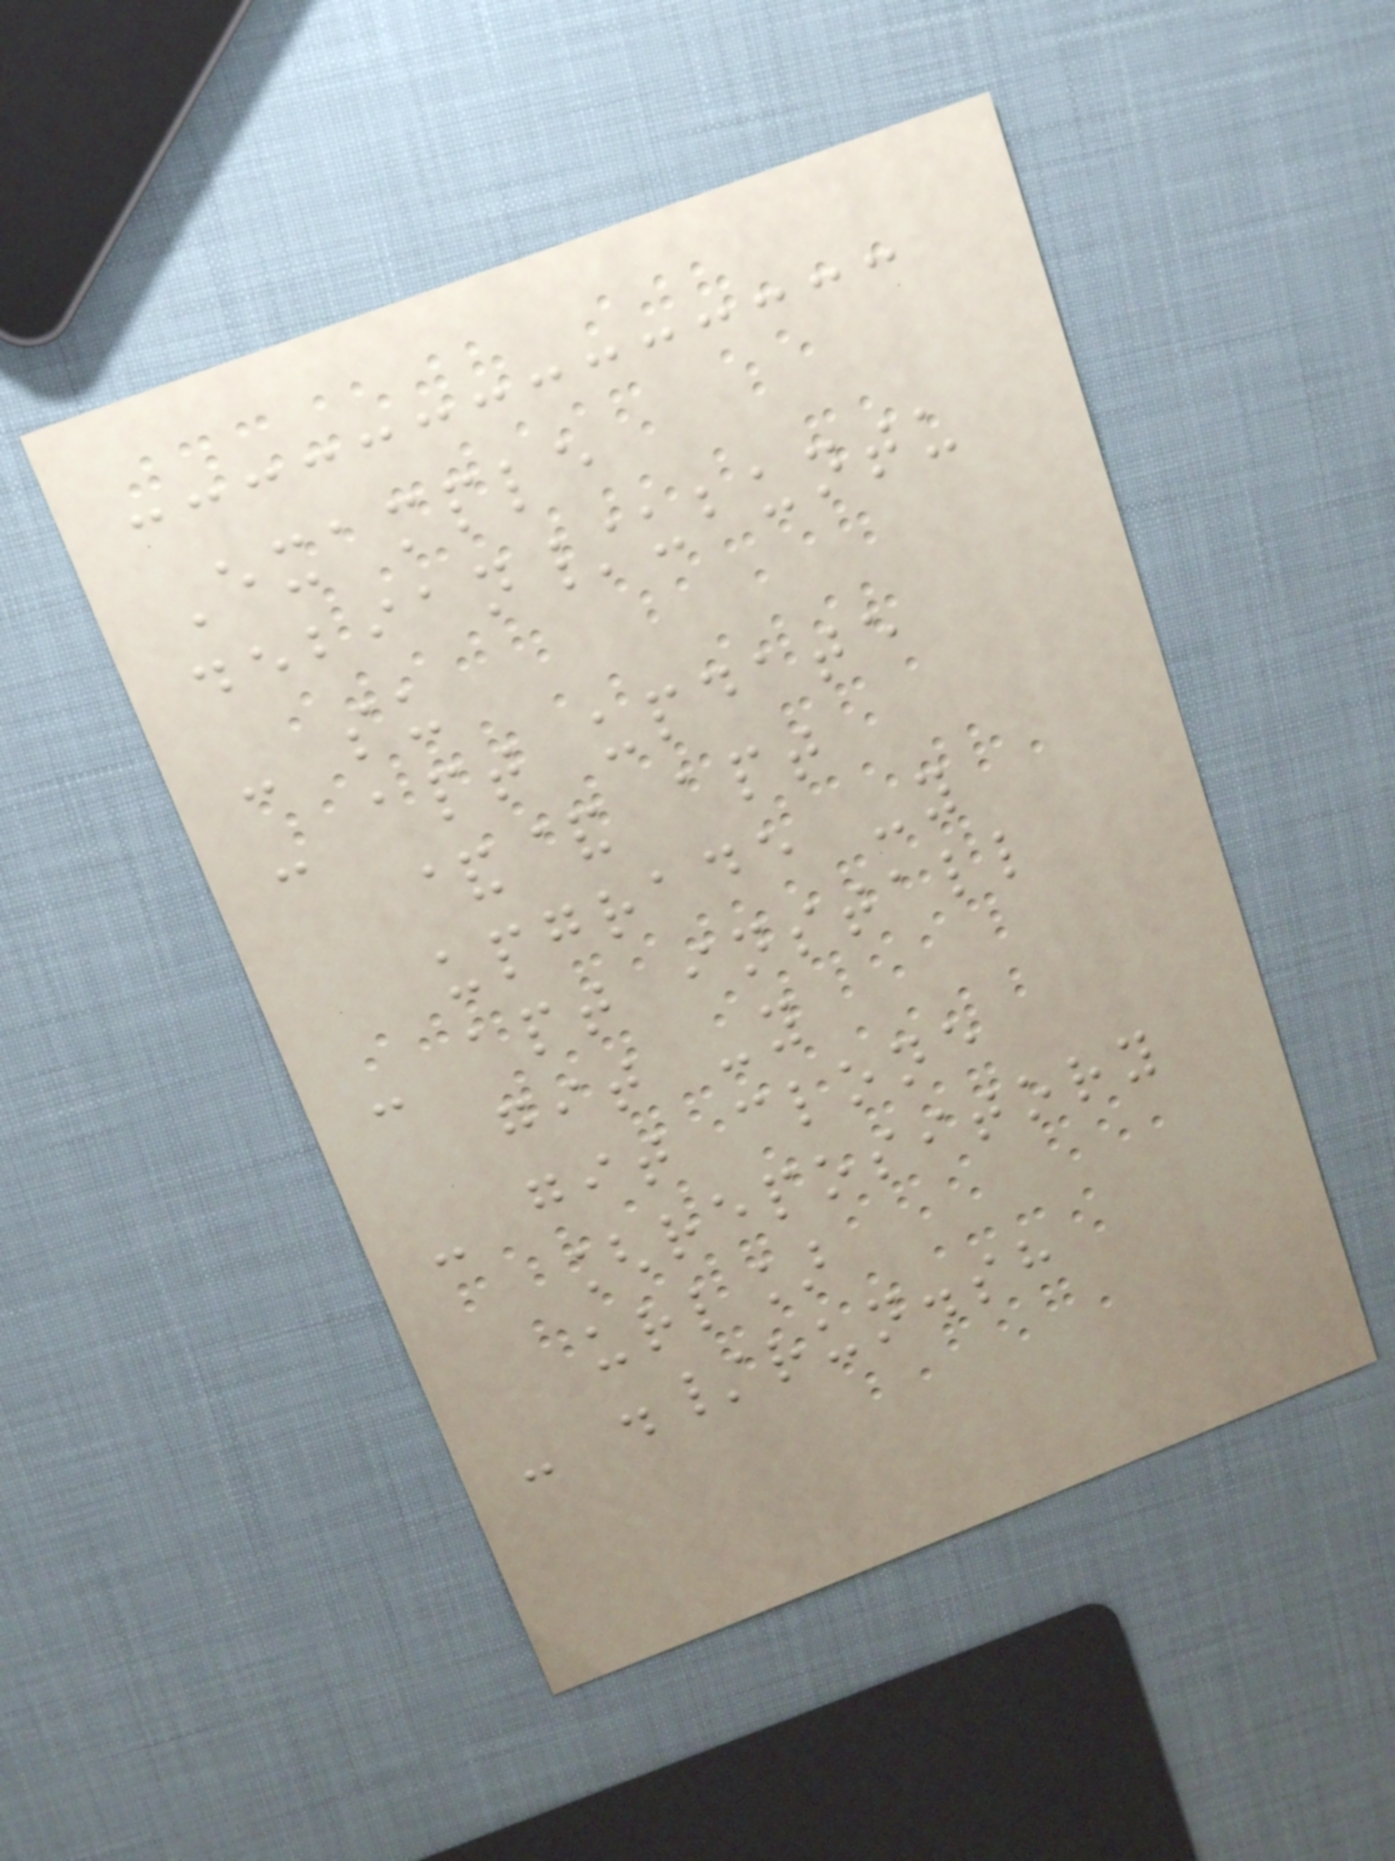Example
debian/ubuntu
- su
- apt update
&& apt
upgrade -y
- apt install
git -y
- git clone
[repository
url]
- ./run.sh
